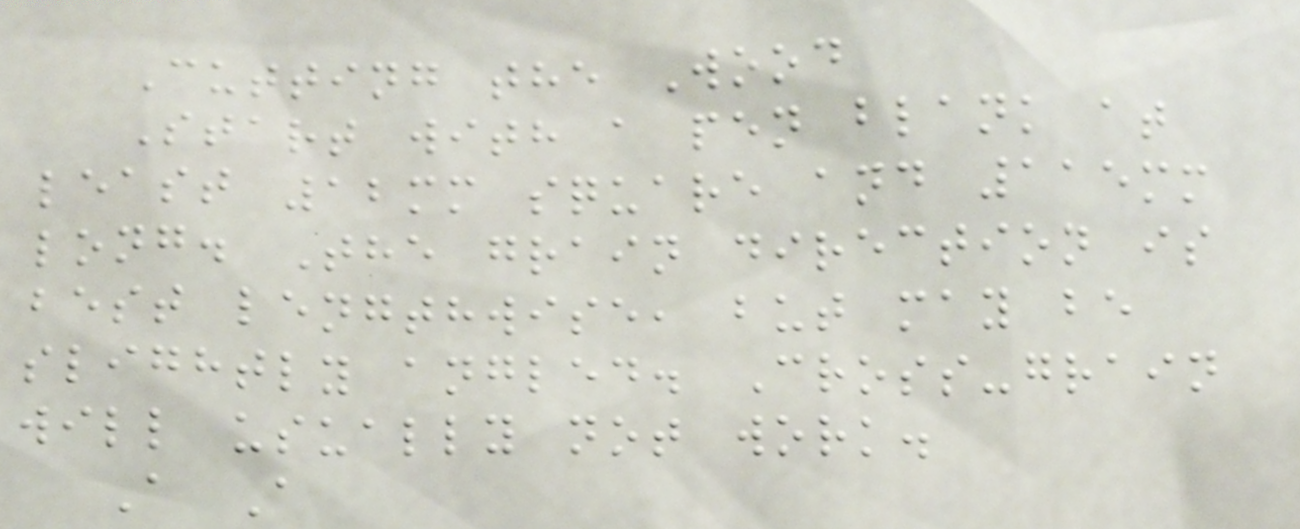Cutting the Wood
Start with a pen blank at
least 12mm square and 115mm
long. The grain direction is
best lengthwise, but may be
slightly angled. Cross-grain
will usually not work.
A A
